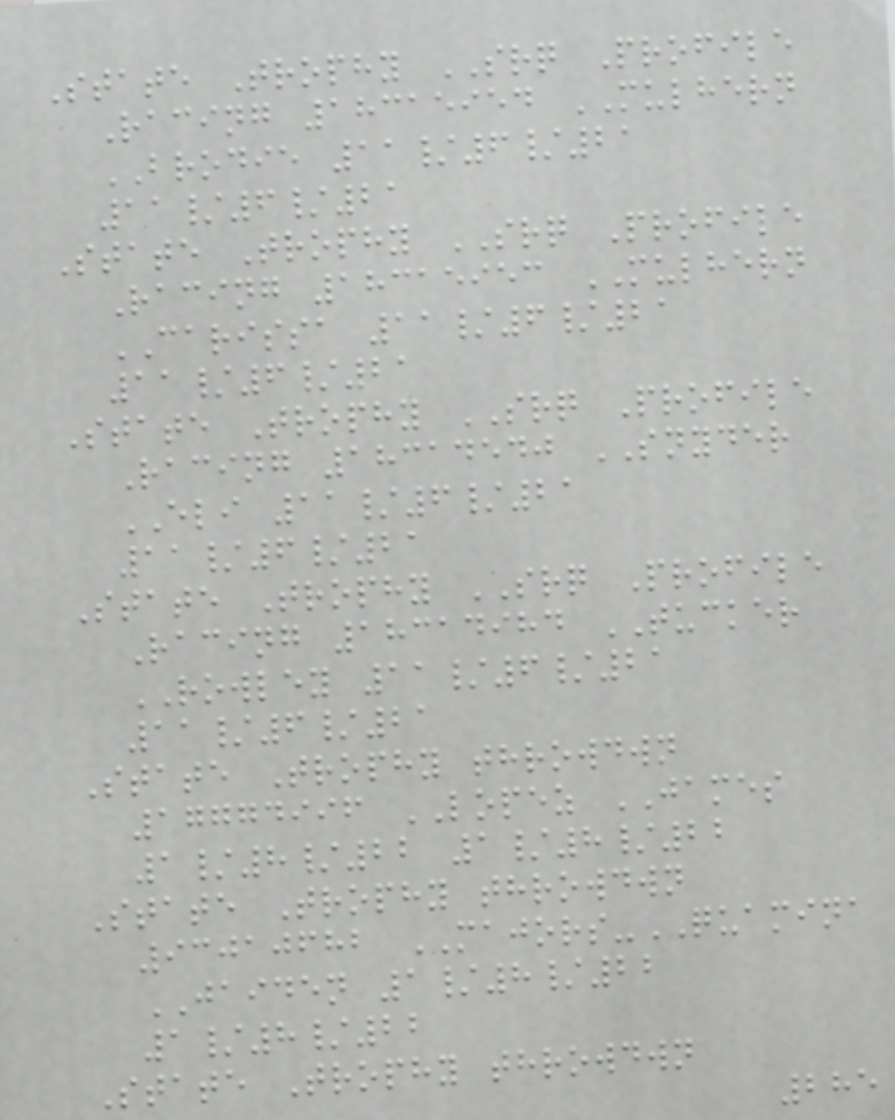State Trophy SRQ Profile
Racing 18315954 MULHERN
BRODIE 11/6/21
11/6/21
State Trophy SRQ Profile
Racing 18315953 MULHERN
CARISSA 11/6/21
11/6/21
State Trophy SRQ Profile
Racing 18314540 SNYDER
ELI 11/6/21
11/6/21
State Trophy SRQ Profile
Racing 18314984 TUCKER
ROWLEY 11/6/21
11/6/21
State Trophy throwdwn
17774996 LOPEZ JAMES
1/8/22 1/8/22
State Trophy throwdwn
93010682 MAJORS-QUAMINA
JAIDEN 1/8/22
1/8/22
State Trophy throwdwn
285
